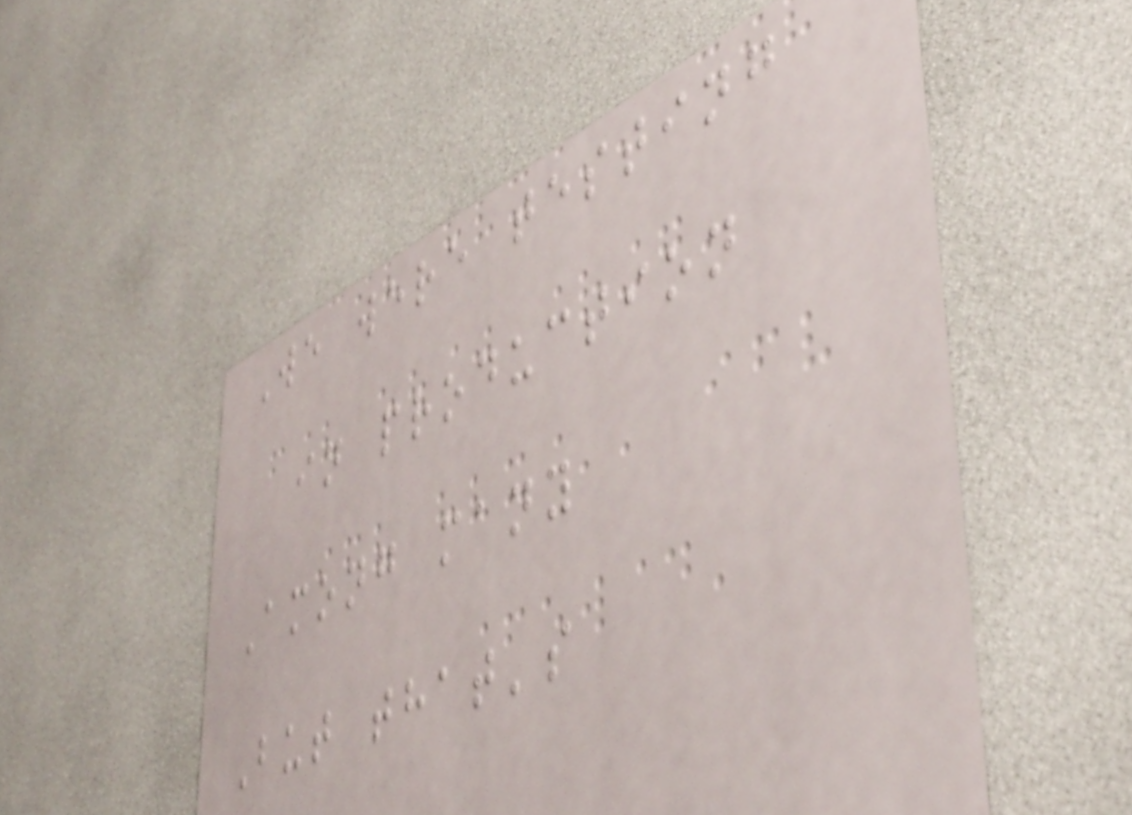We were testing
in production
Among many
But that's
